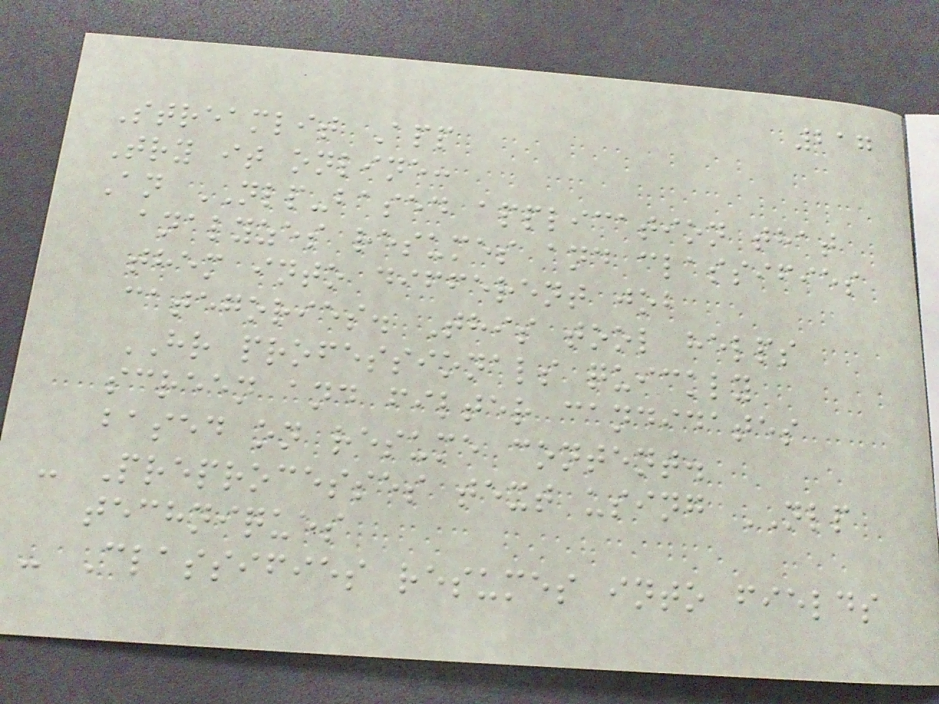217
Streamlit App
Try it online:
An NLP-based application that
analyzes resumes and classifies
them into different job
categories. This tool helps
HR professionals quickly
screen and filter candidates
based on resume content.
- Preprocesses text using NLP
techniques
- Classifies resumes into fields
